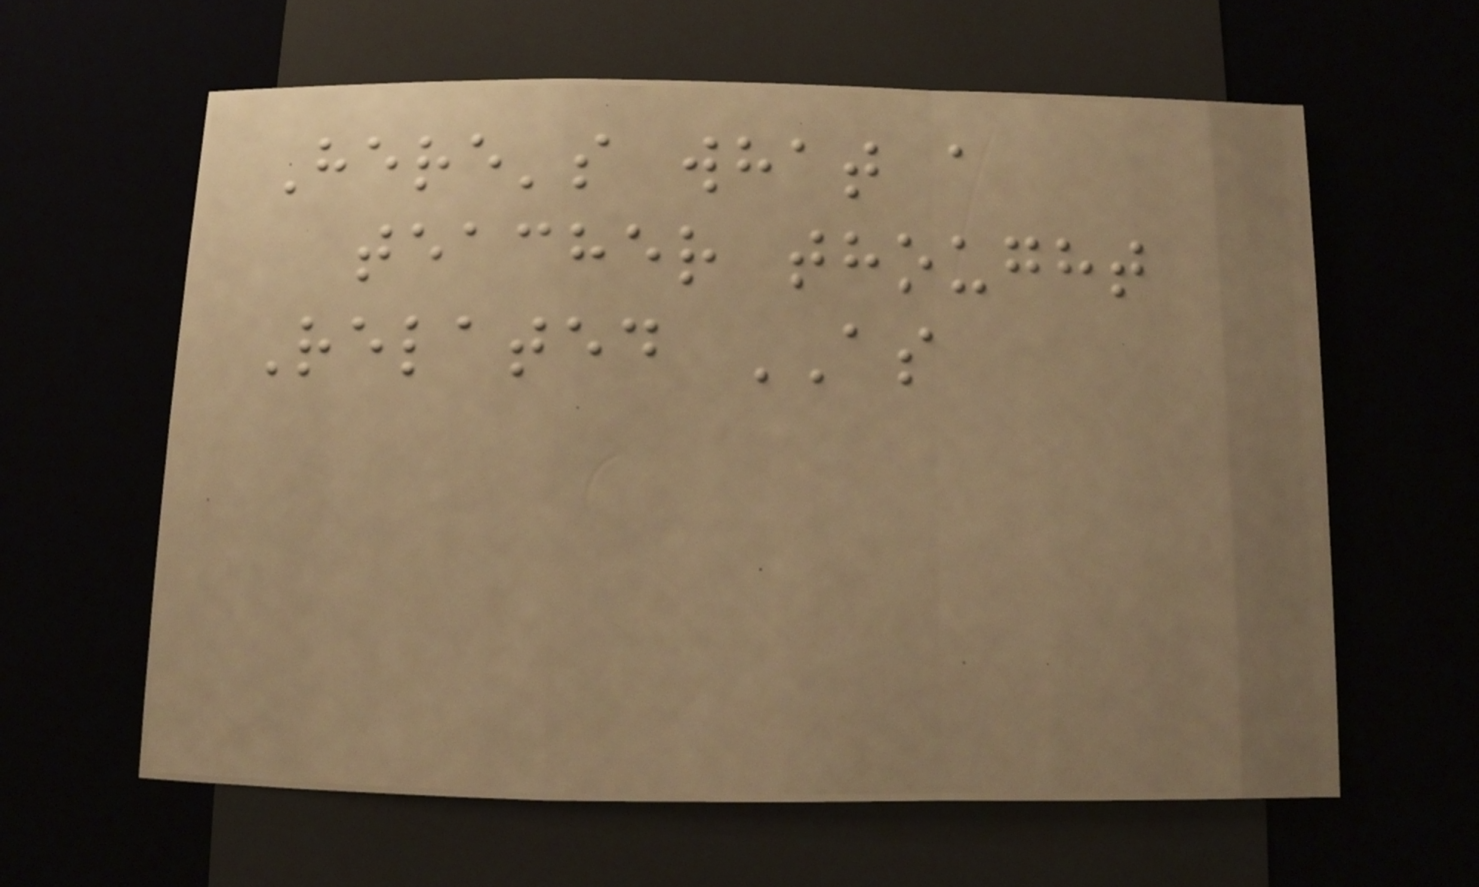Here's what a
teacher thought
Related AS
